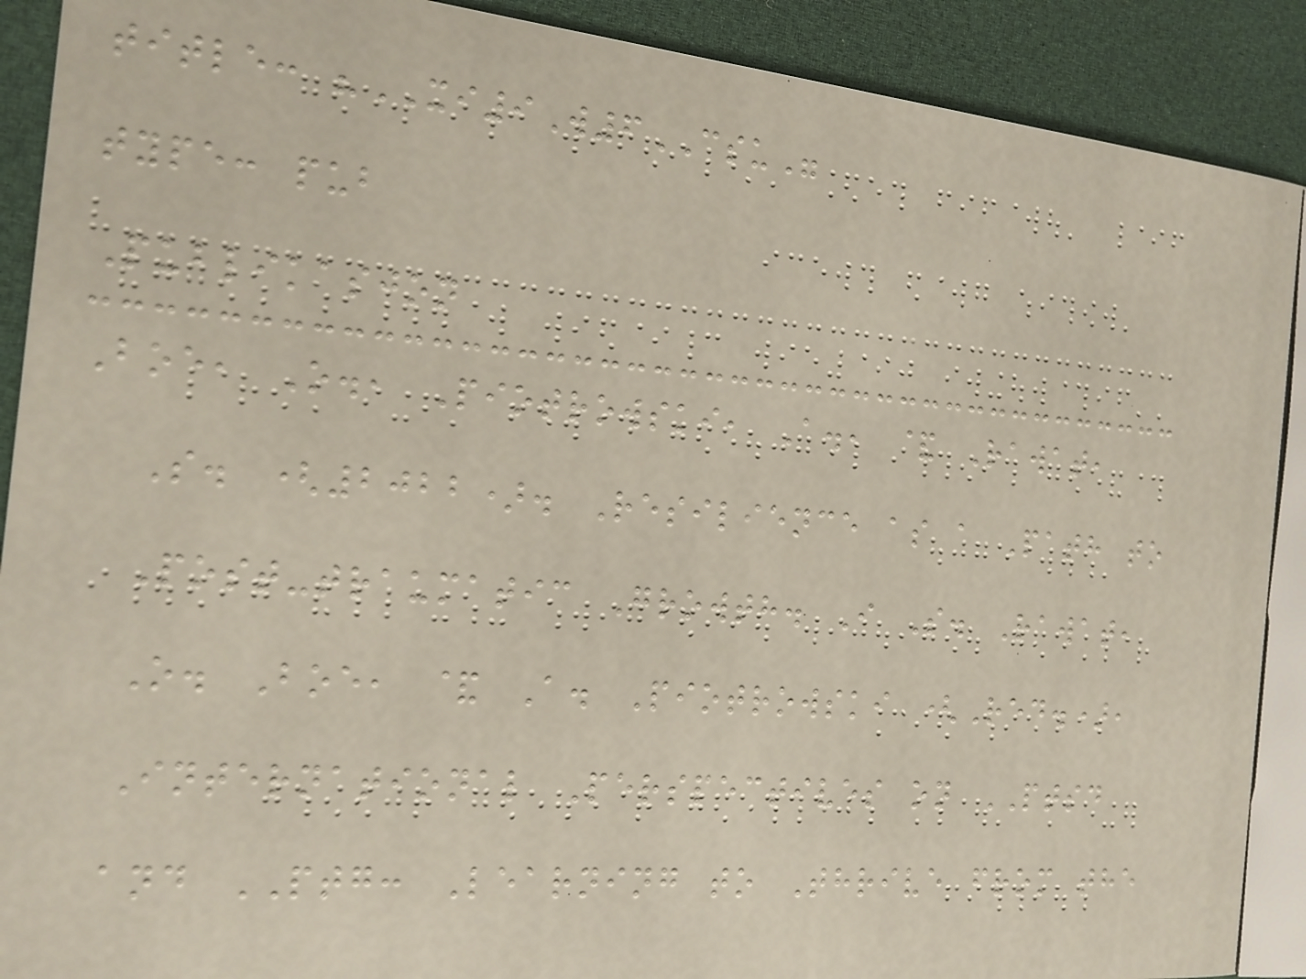title: "XI9W6CSU"
type: pub
Publikasjon
Boe, O., Piotrowski, A., & Rawat,
S. (2022). Resilience as a Path to
Post-traumatic Growth. I S. Rawat,
O. Boe, & A. Piotrowski (Red.),
International Perspectives on PTSD
and PTG: Learning to Thrive from the
